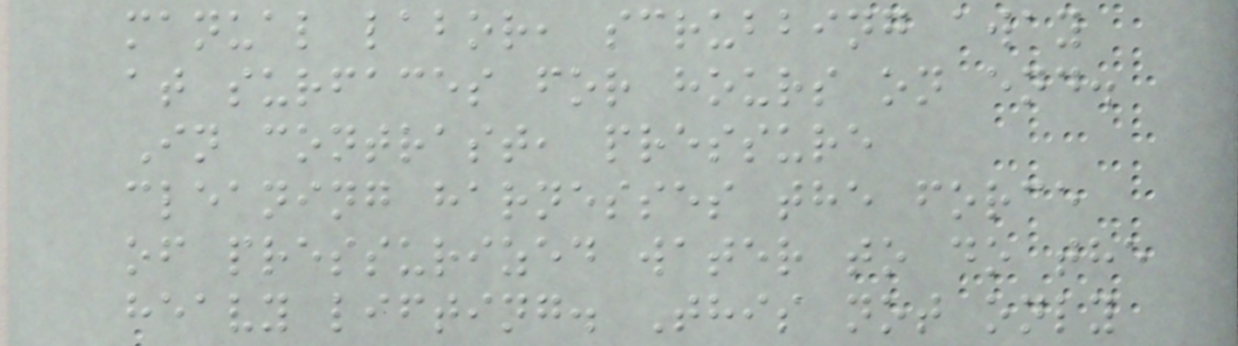manual labor, scrubbing away
at surfaces for hours on end.
In contrast, pressure
cleaning harnesses the force
of pressurized water to do the
heavy lifting. This not only
